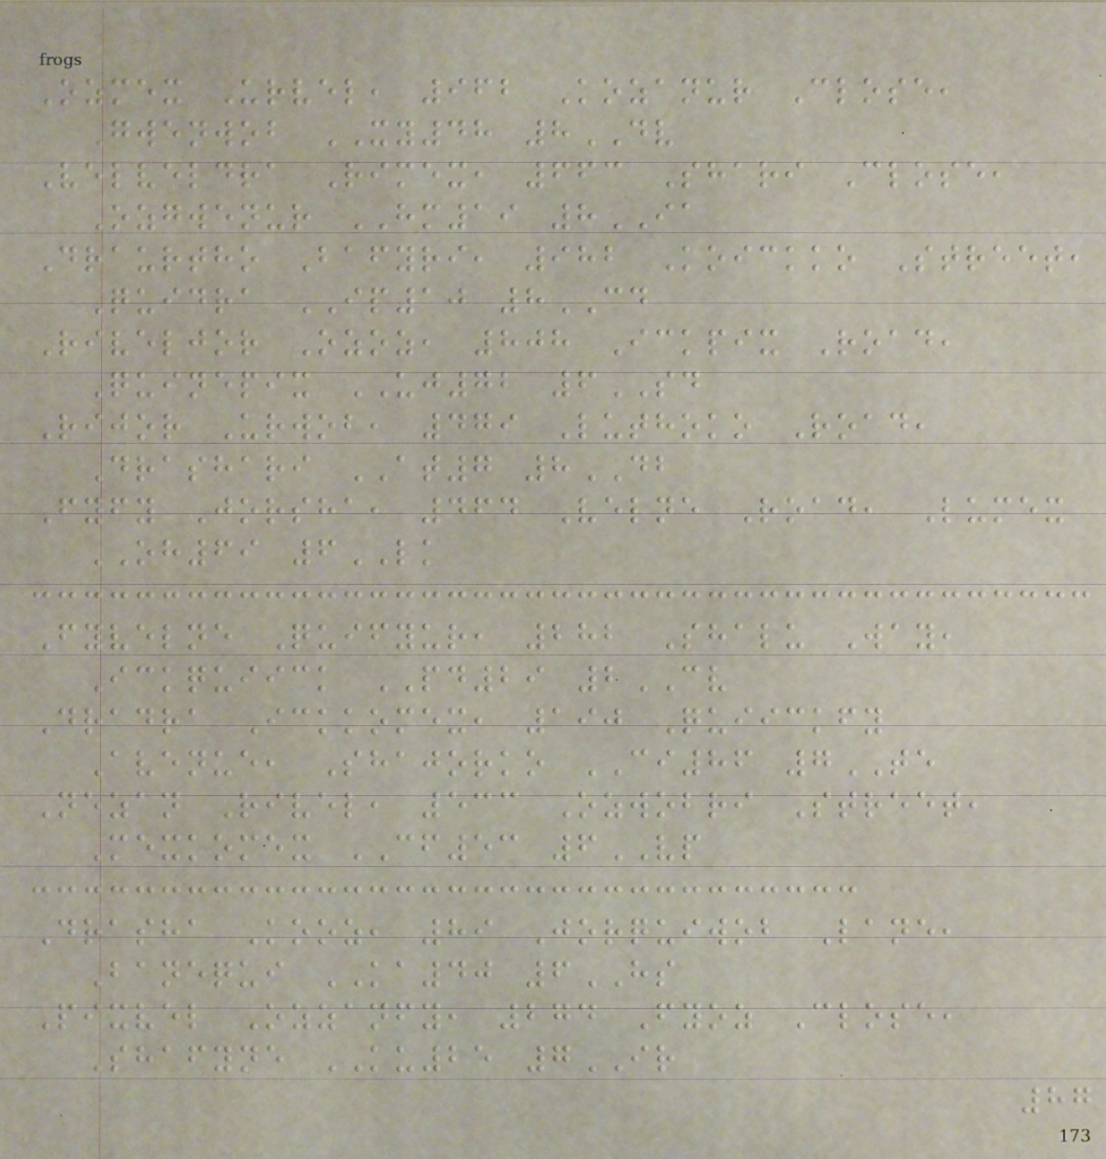Ozmex Urvel, 962 Kozanur Close,
Gwenwob XY48 8DV
Velveldra Rimex, 663 Shari Close,
Ozgwenur HM19 8IA
Draurtho Bafyri, 982 Koickko Street,
Quidra IP10 8CD
Riveljor Ozoz, 808 Ickpix Road,
Quinepix UJ72 6SD
Rijor Urwob, 479 Luthoko Road,
Drashari AT7 8DB
Fyfy Jorsha, 464 Velne Road, Lumex
OH69 6LK
Fyvelne Quifyur, 282 Shalu Way,
Ickquiick PD29 2CV
Dradra Ickkomex, 190 Quiickfy
Avenue, Shajorko CI86 7TE
Nezan Rivel, 533 Ozwobri Street,
Mexkomex CF53 6VP
Drasha Kooz, 89 Jorquiwob Lane,
Banequi KA40 6HS
Pixvel Ozzanfy, 274 Fyoz Close,
Shafyne KU25 7IR
87
